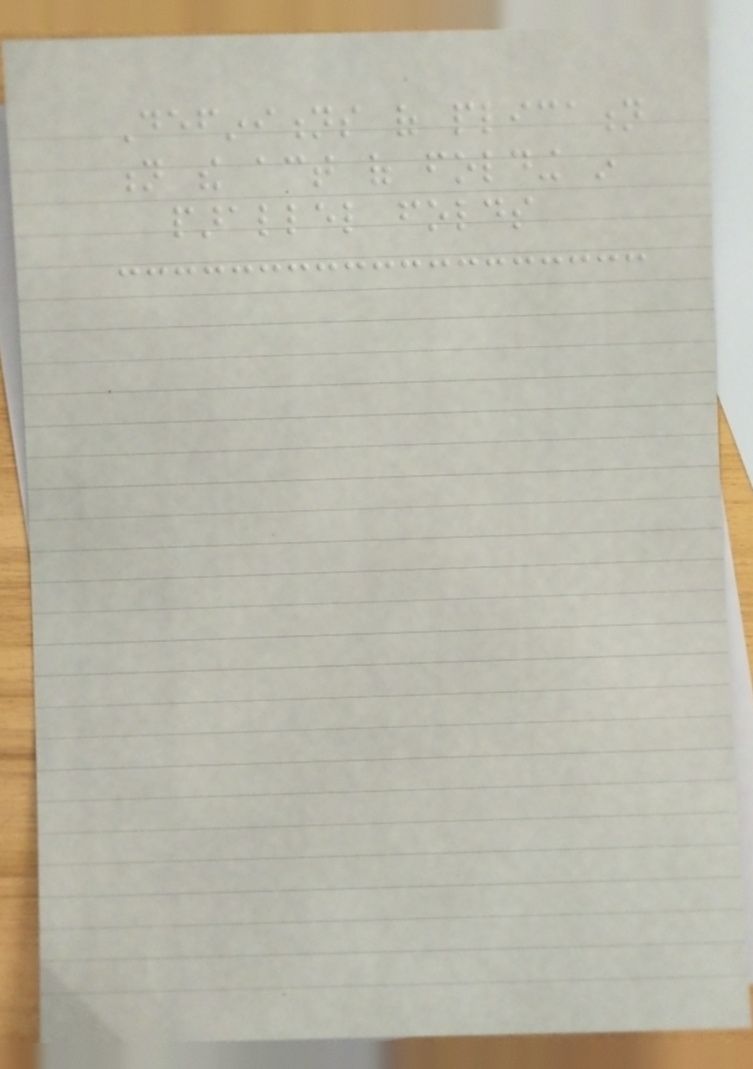Definitions of plication
n the act of folding in
parallel folds
